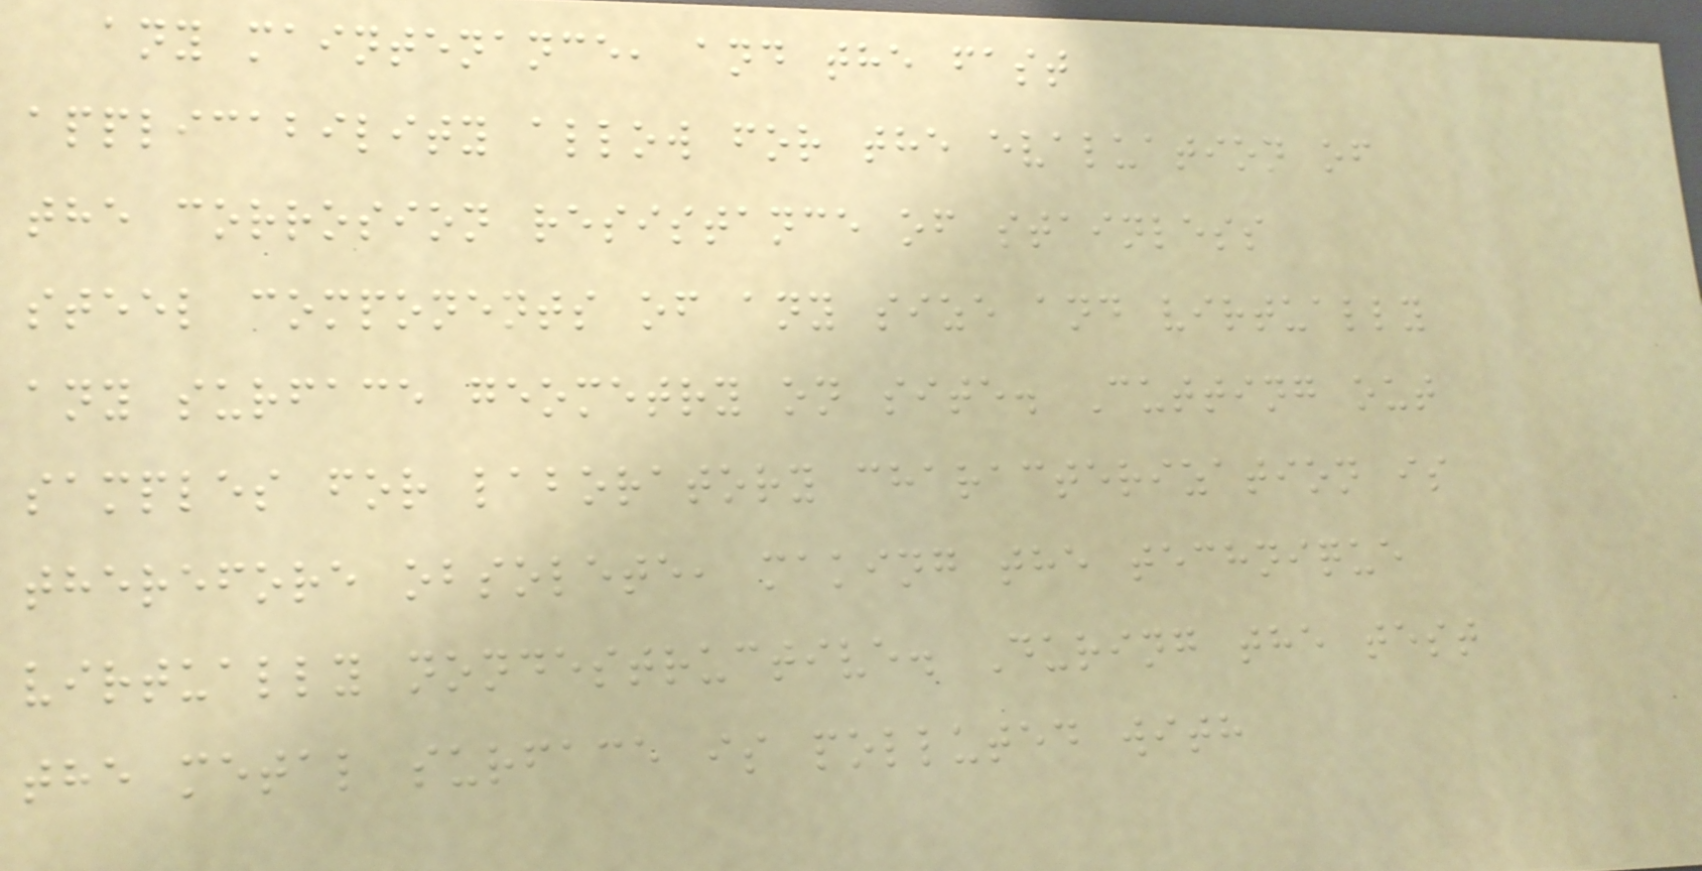any maintenance, and the fast
applicability allow for the evaluation of
the corrosion resistance of stainless
steel components of any size and virtually
any surface geometry on site. Cutting out
samples for laboratory characterization is
therefore obsolete, making the technique
virtually nondestructive. During the test
the metal surface is polluted with
